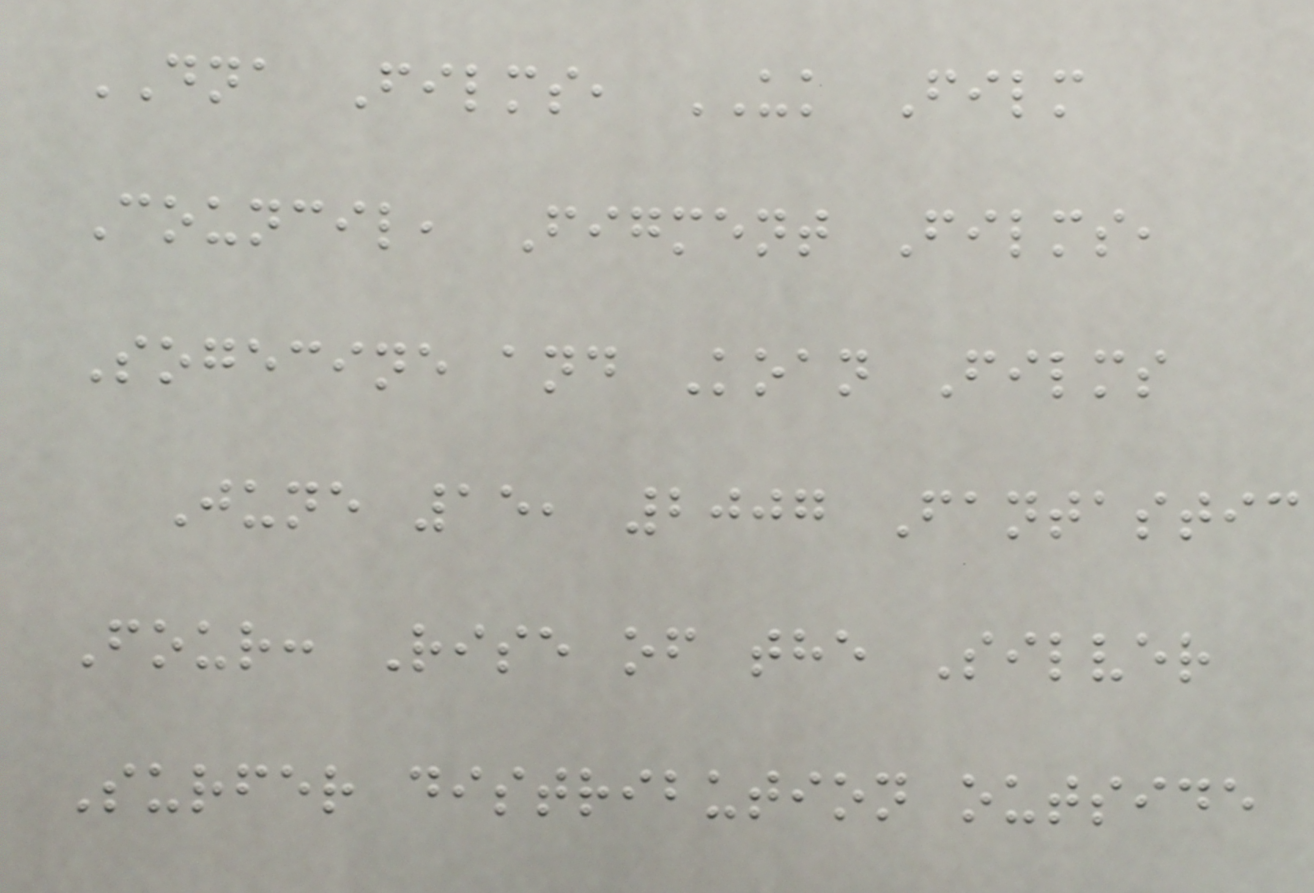DNA Films, UK Film
Council, Figment Films,
Sogecine and Koan Films
June 15, 2007 Fantastic
Four: Rise of the Silver
Surfer distribution outside
